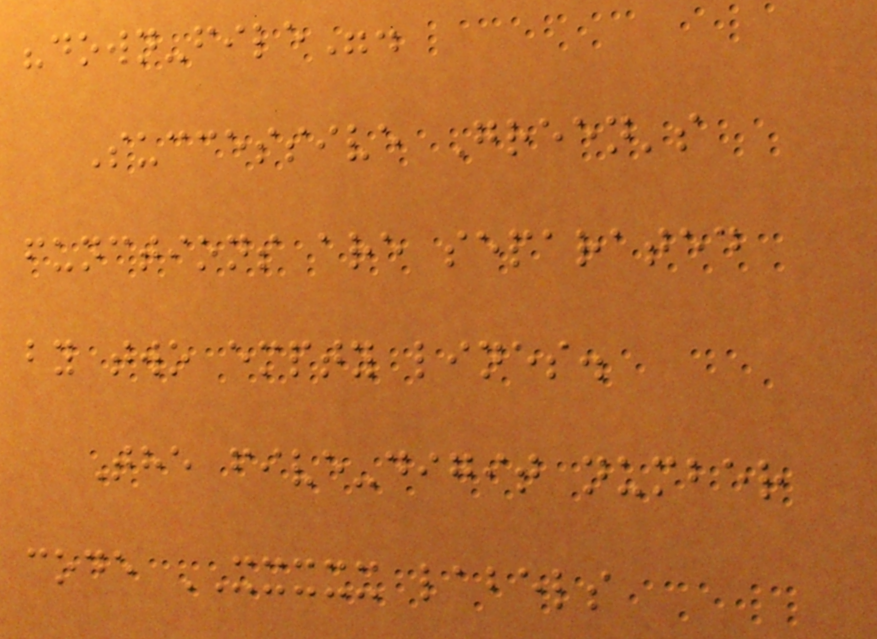"down-file".
Successive Green's
functions are separated
by two empty lines.
The five-digit number
code XXXXX labels
